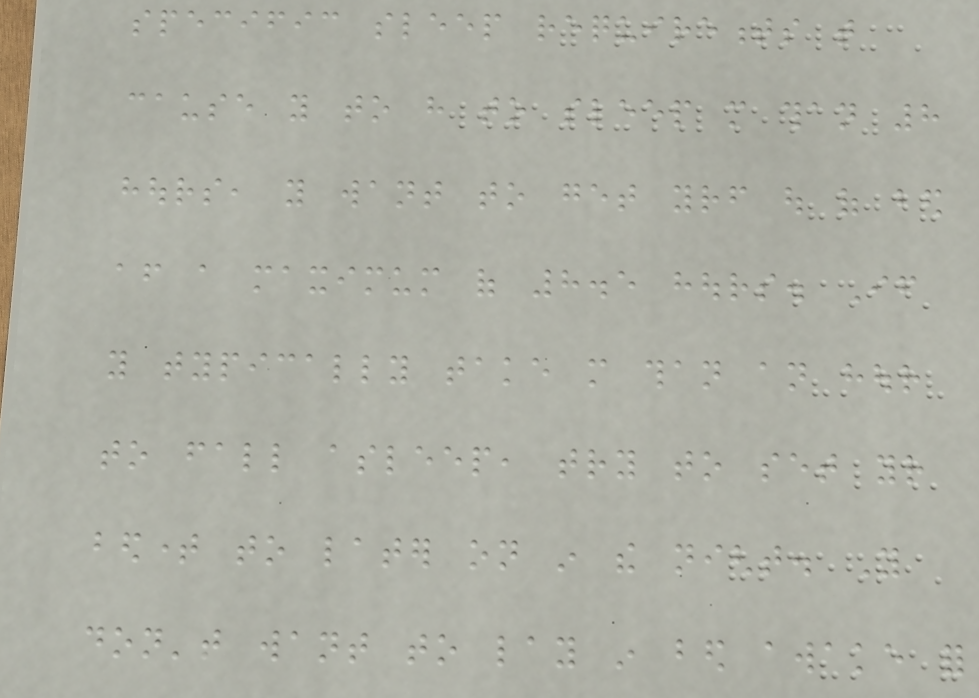specific sleep requirements that
cause you to have to sleep more than 8
hours, you want to get yourself out of bed
after a maximum of 8.5 hours. If
you typically take more than an hour
to fall asleep, try to set your
bedtime to later on in the night. You
don't want to lay in bed awake for
